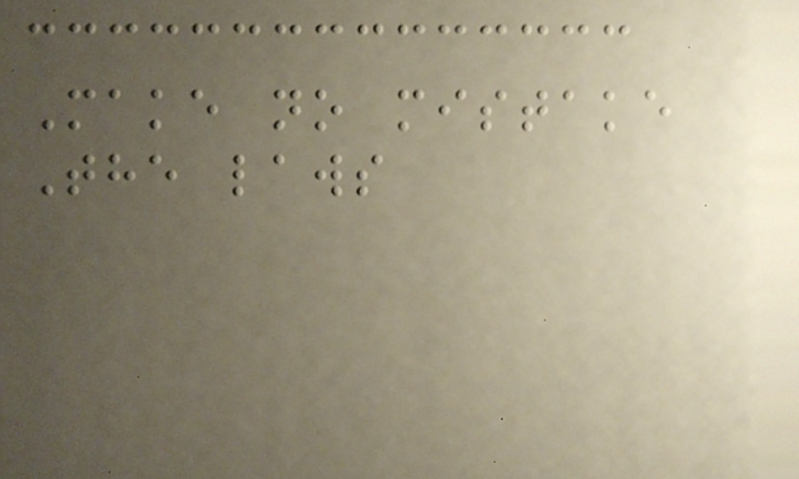Make no mistake
The laws
